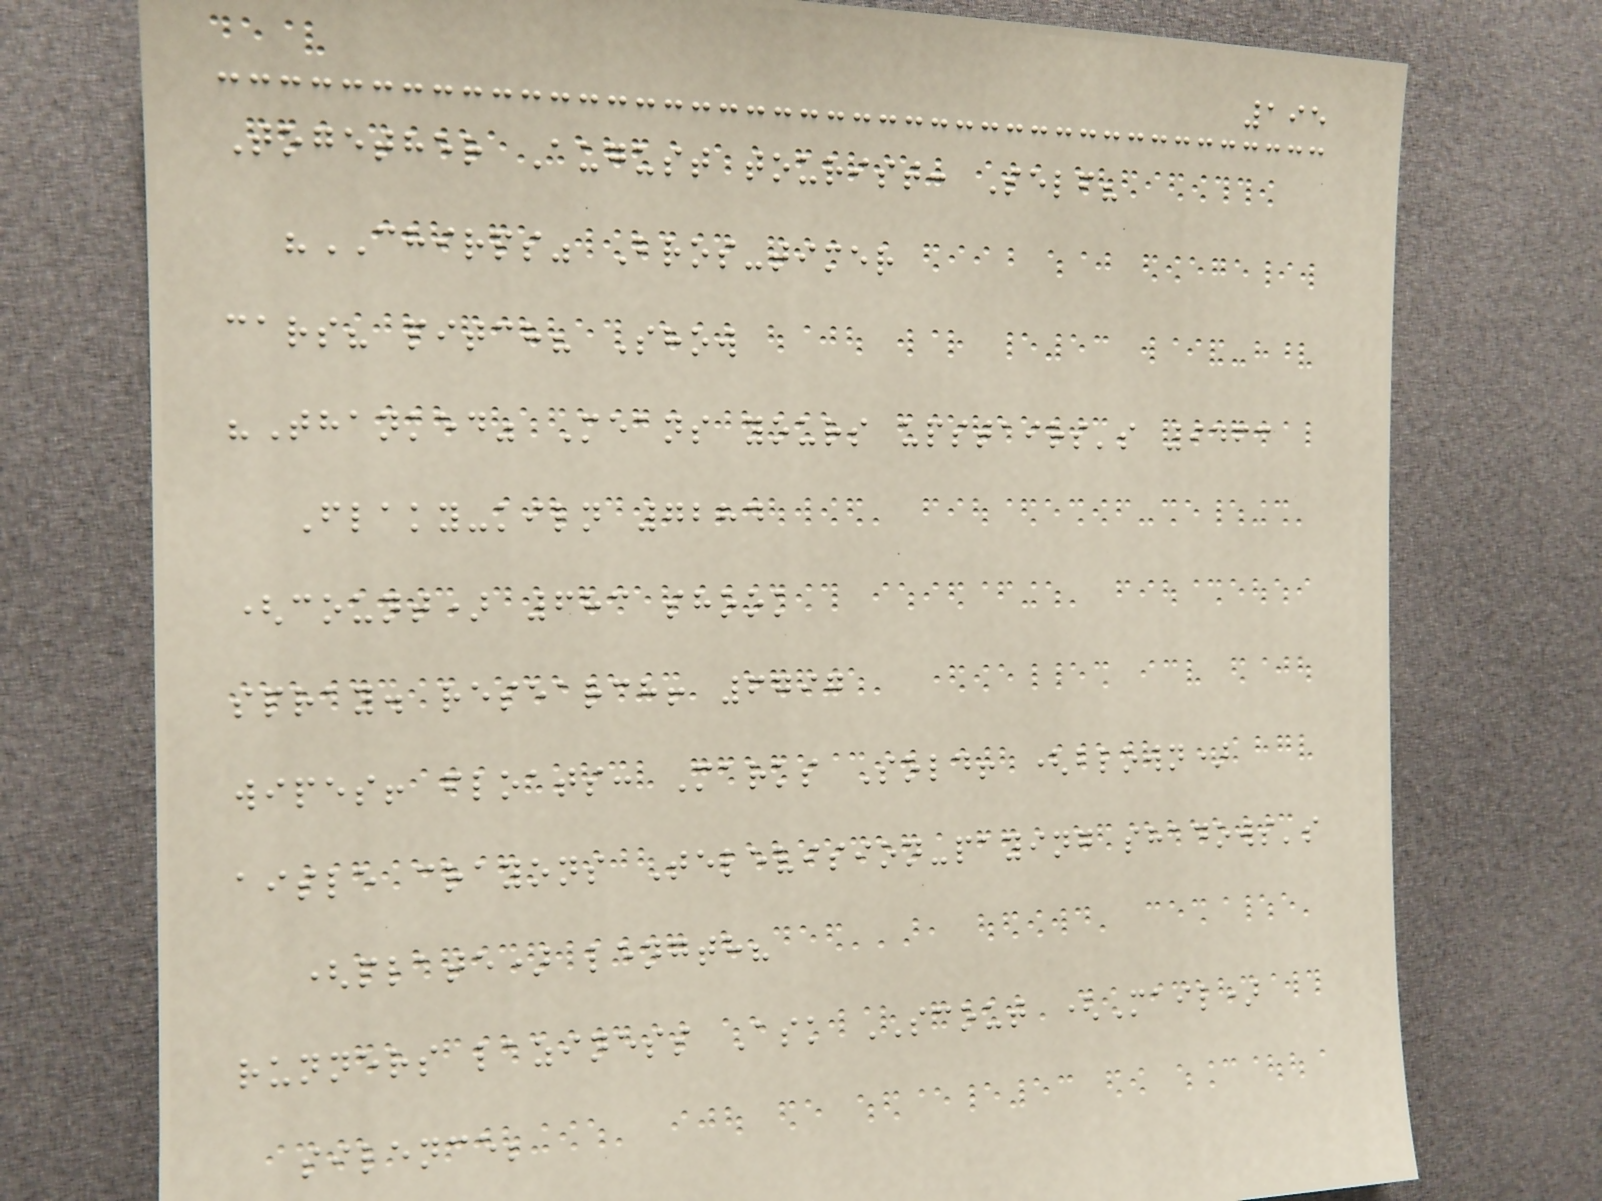195
Together August tourist: Self?
"CHIRPS" Bros-timer
cars? pitch? Show
"Thanked" Means yours upstairs's 9463
Flaky-kiln 7284
(count) 683 shook
spray. research! 6797
wipes! floats: Marks Sold! (blown)
aisle crayons Television-paying shadows's
(plate) length?
runners laziness Ask SCOUT (Mail)
silence;
